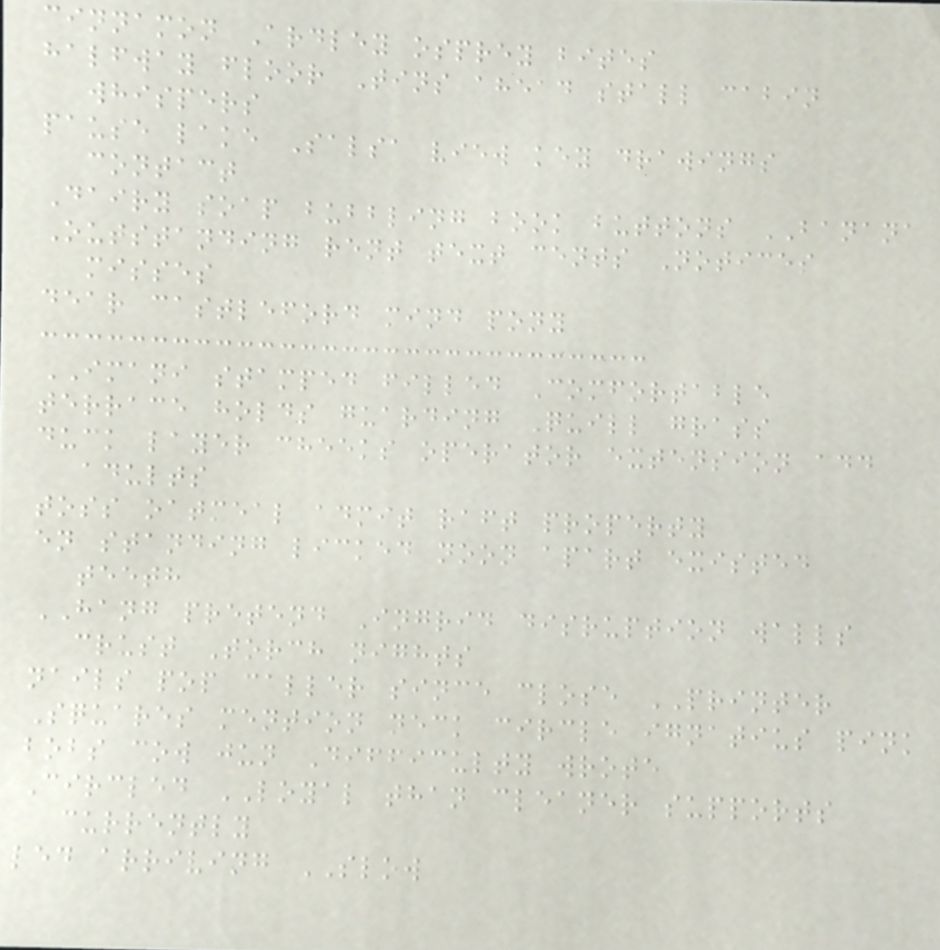cinnamon Ardley osprey bites
halfway floor Tins ahead stall cabin
whispers
pause lake Salsa view key drawings
contact
Dairy soap bubbling book buttons BANANA
Outstanding rent text cents Notices
misses
dear castleford mind pony
IMANI stamped filled Comfortable
terrace holds guarding Quill grass
duck layer cheeks operator extension add
adults
toss oatmeal admit raft property
en standing licked noon apart existed
teeth
HANG pretend Ingrid disruption walls
crust Torch nights
nails pop caller since close PRINTER
Squares mention neck circle ignatius pink
bobs cow jun Difficulty wrote
Circled LOYAL than cleaner supports
currently
led arriving SLOW
